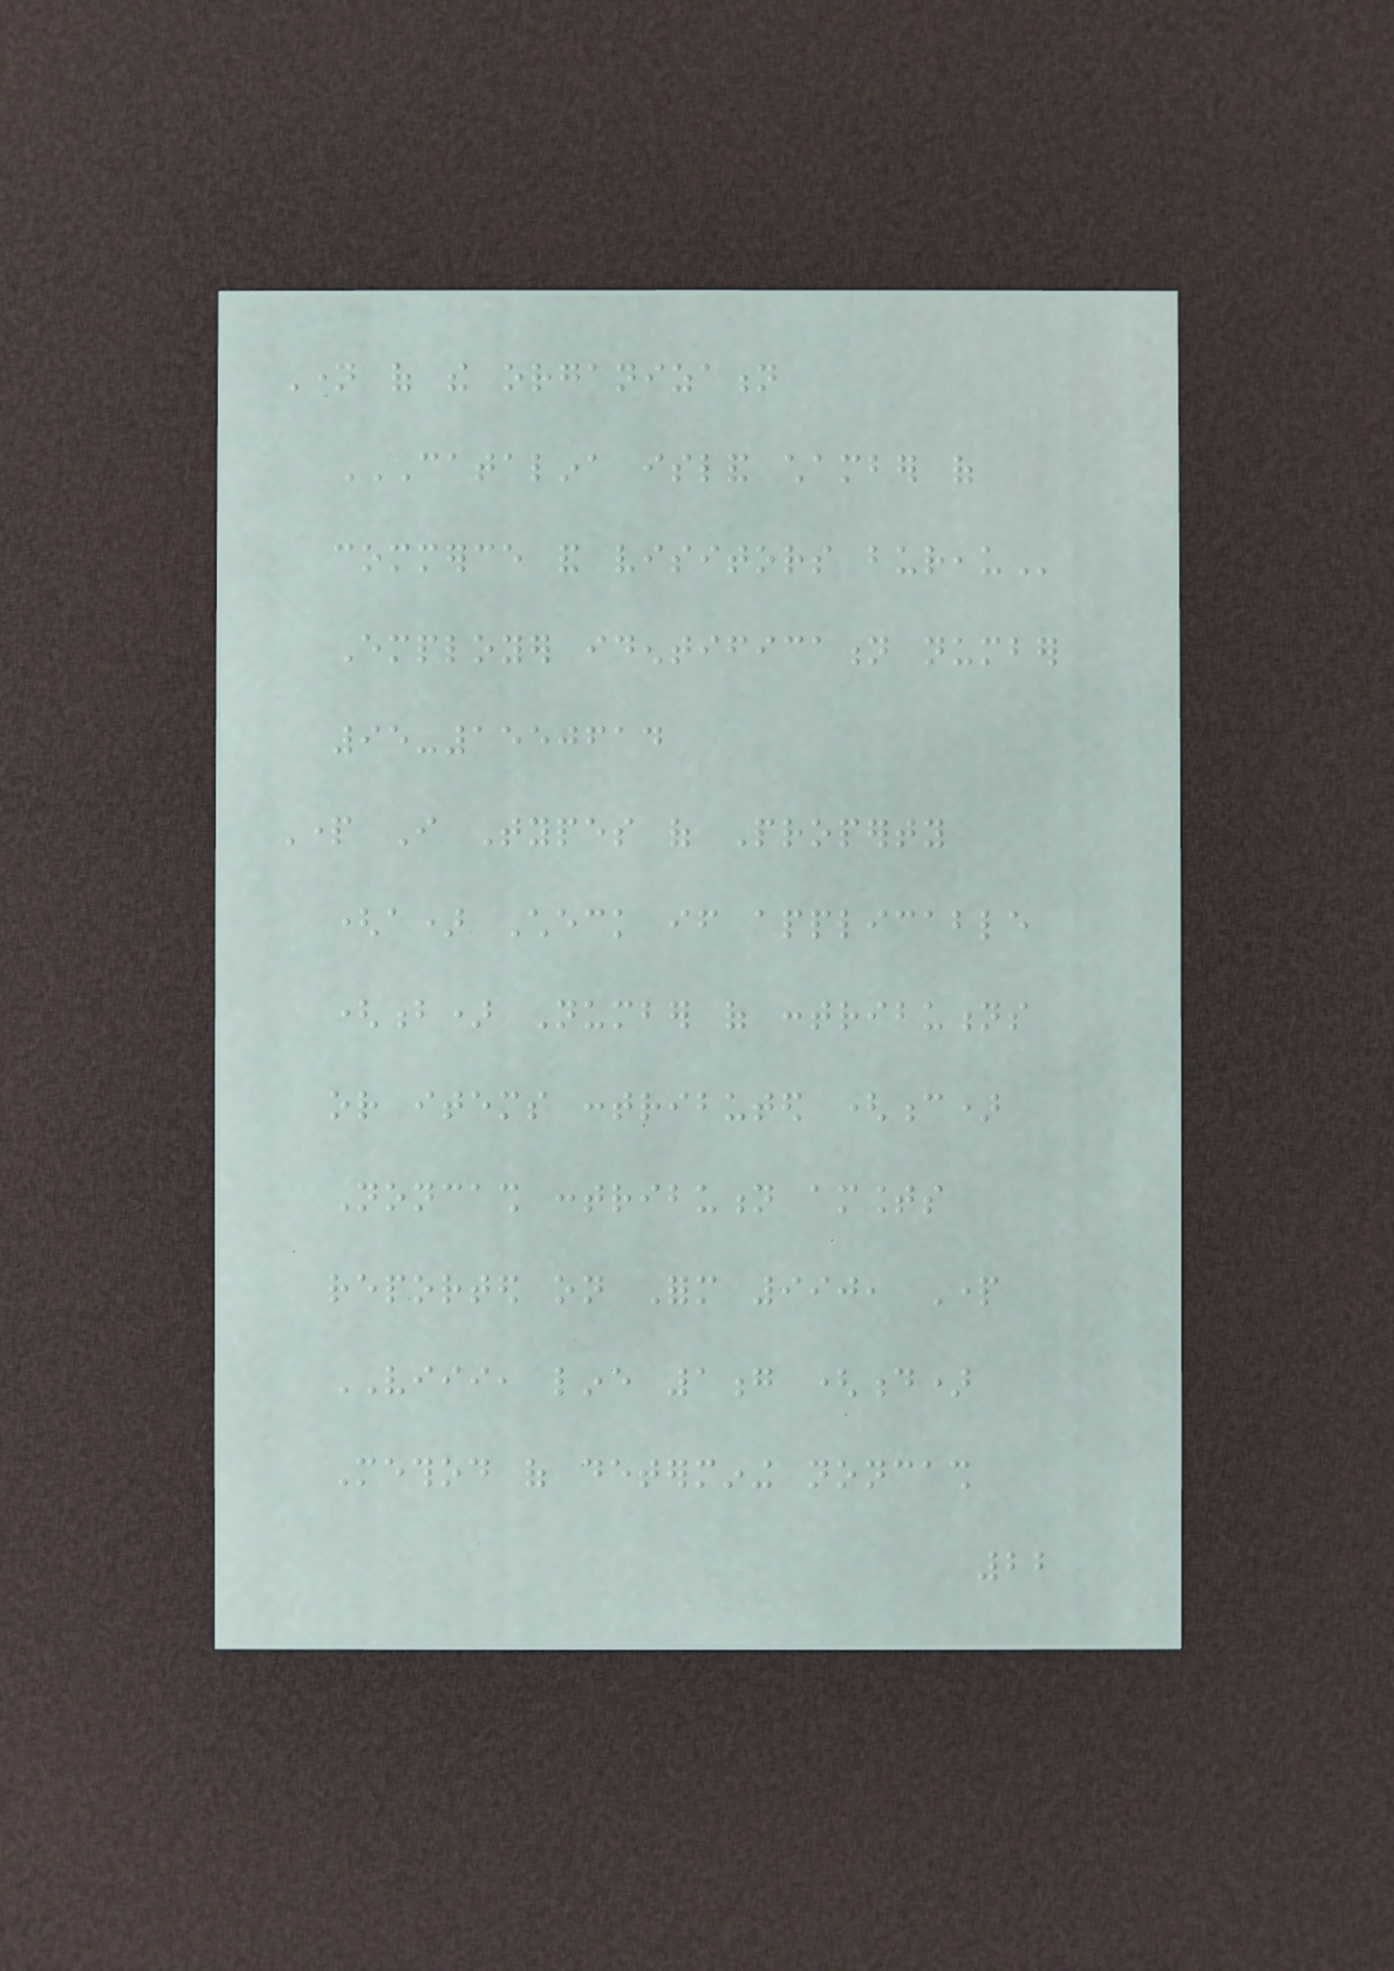Name of the organization
CATALINA ISLAND CHAMBER OF
COMMERCE AND VISITORS BUREAU
Employer identification number
95-1550614
Part I Types of Property
(a) Check if applicable
(b) Number of contributions
or items contributed (c)
Noncash contribution amounts
reported on Form 990, Part
VIII, line 1g (d)
Method of determining noncash
22
